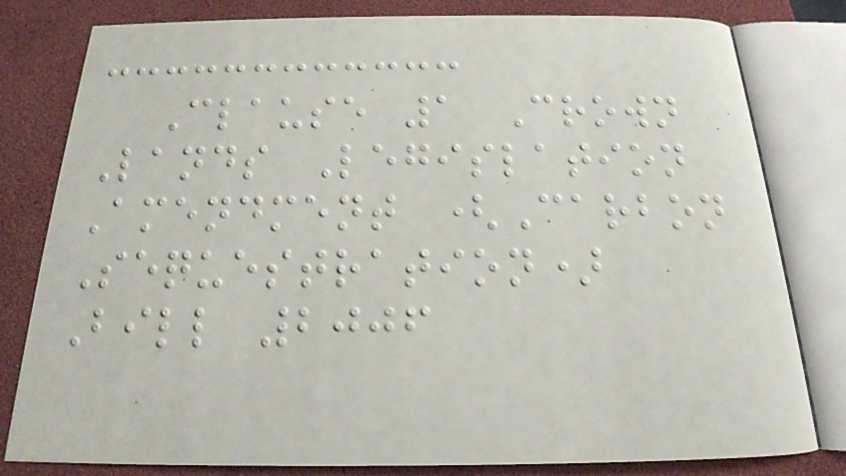Clause 1 Crown
Lands Legislation
Amendment (Carbon
Sequestration)
Bill 2006
